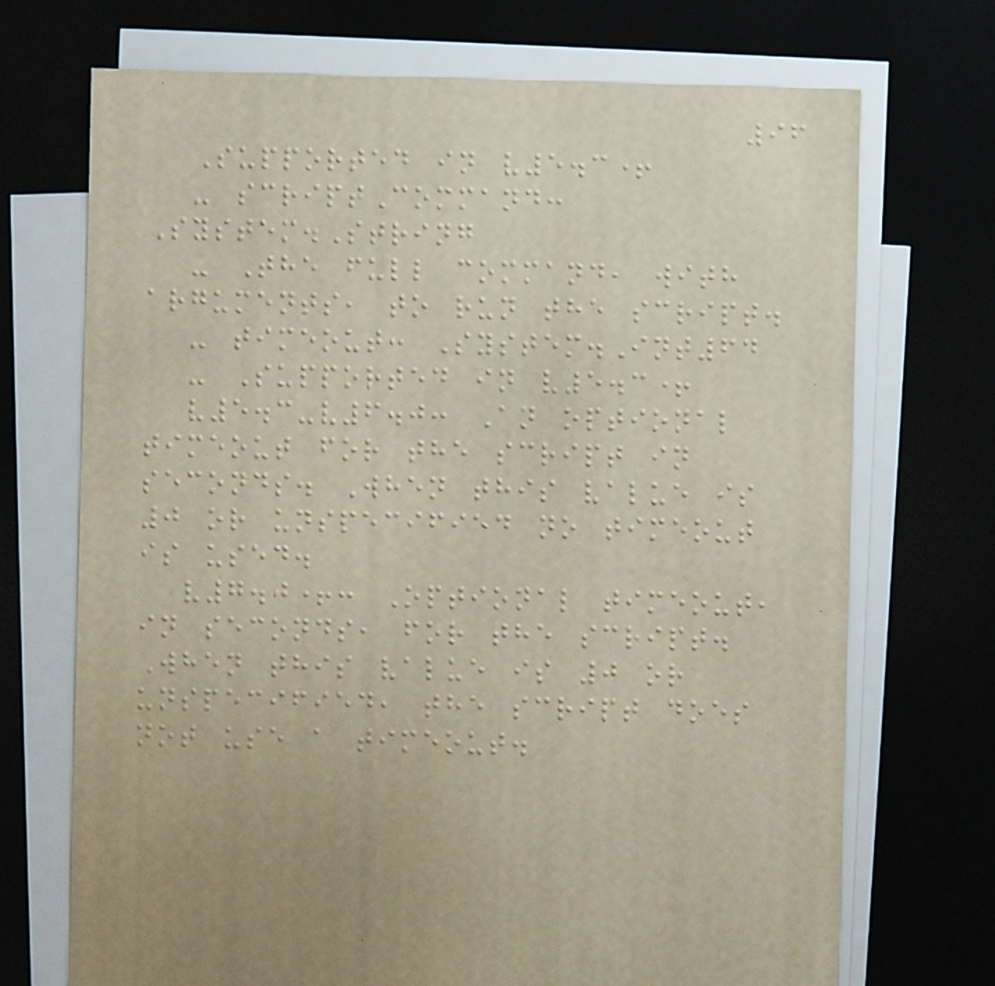96
Supported in v5.3+
- scriptCommand:
System.String
- The full command, with
arguments, to run the script.
- timeout: System.Int64
- Supported in v5.3+
v5.3-v6.0: An optional
timeout for the script in
seconds. When this value is
0 or unspecified no timeout
is used.
v7.0+: Optional timeout,
in seconds, for the script.
When this value is 0 or
unspecified, the script does
not use a timeout.
